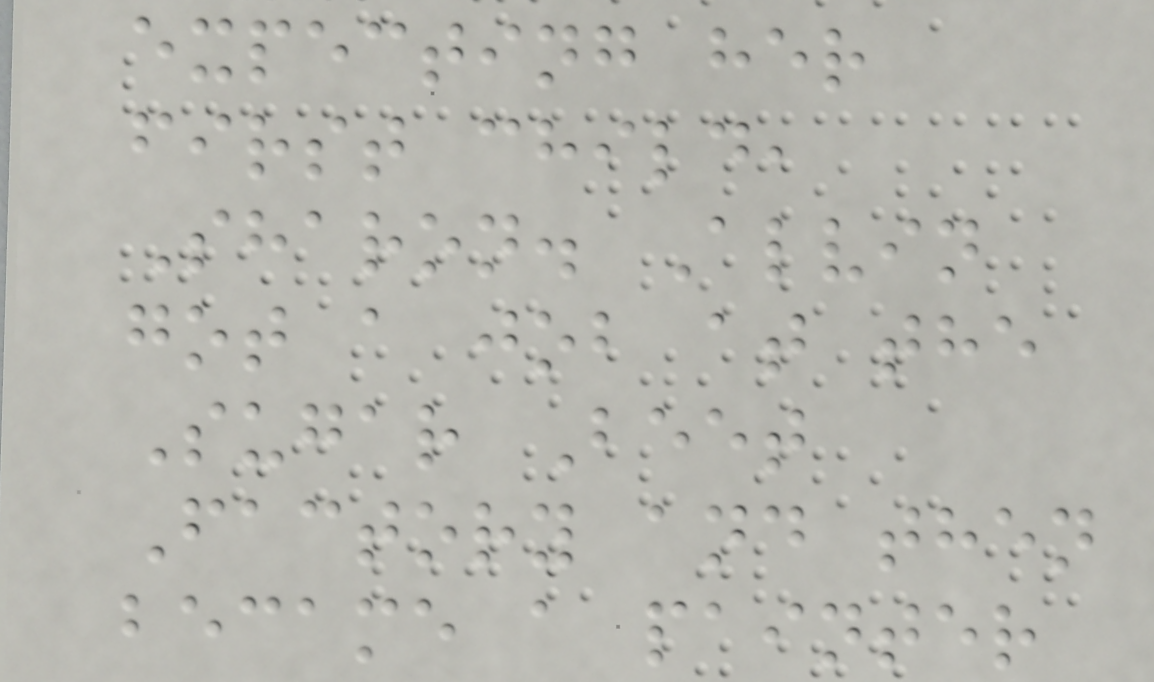expecting her
first child,
Sharon. Alvin
got a job at the
Sugar Beet
Factory and then
became a painter
